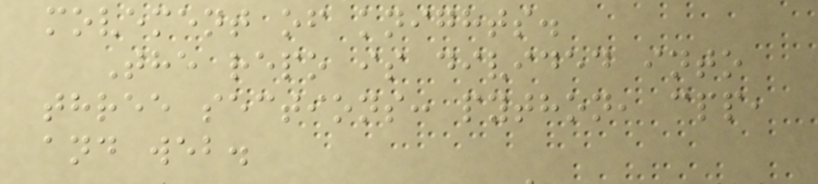movement of knights.
The repo is divided into
three sections: python, cpp,
and web.
